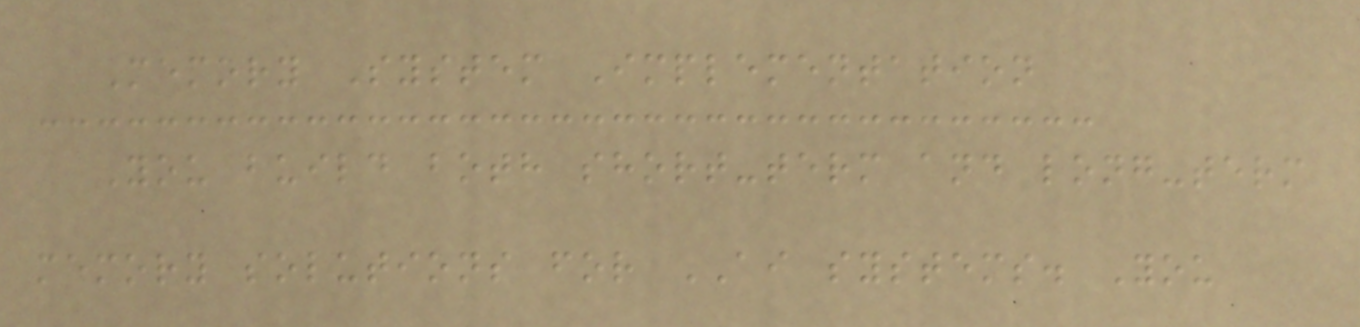Memory System Implementation
You build both short-term and long-term
memory solutions for AI systems. You
